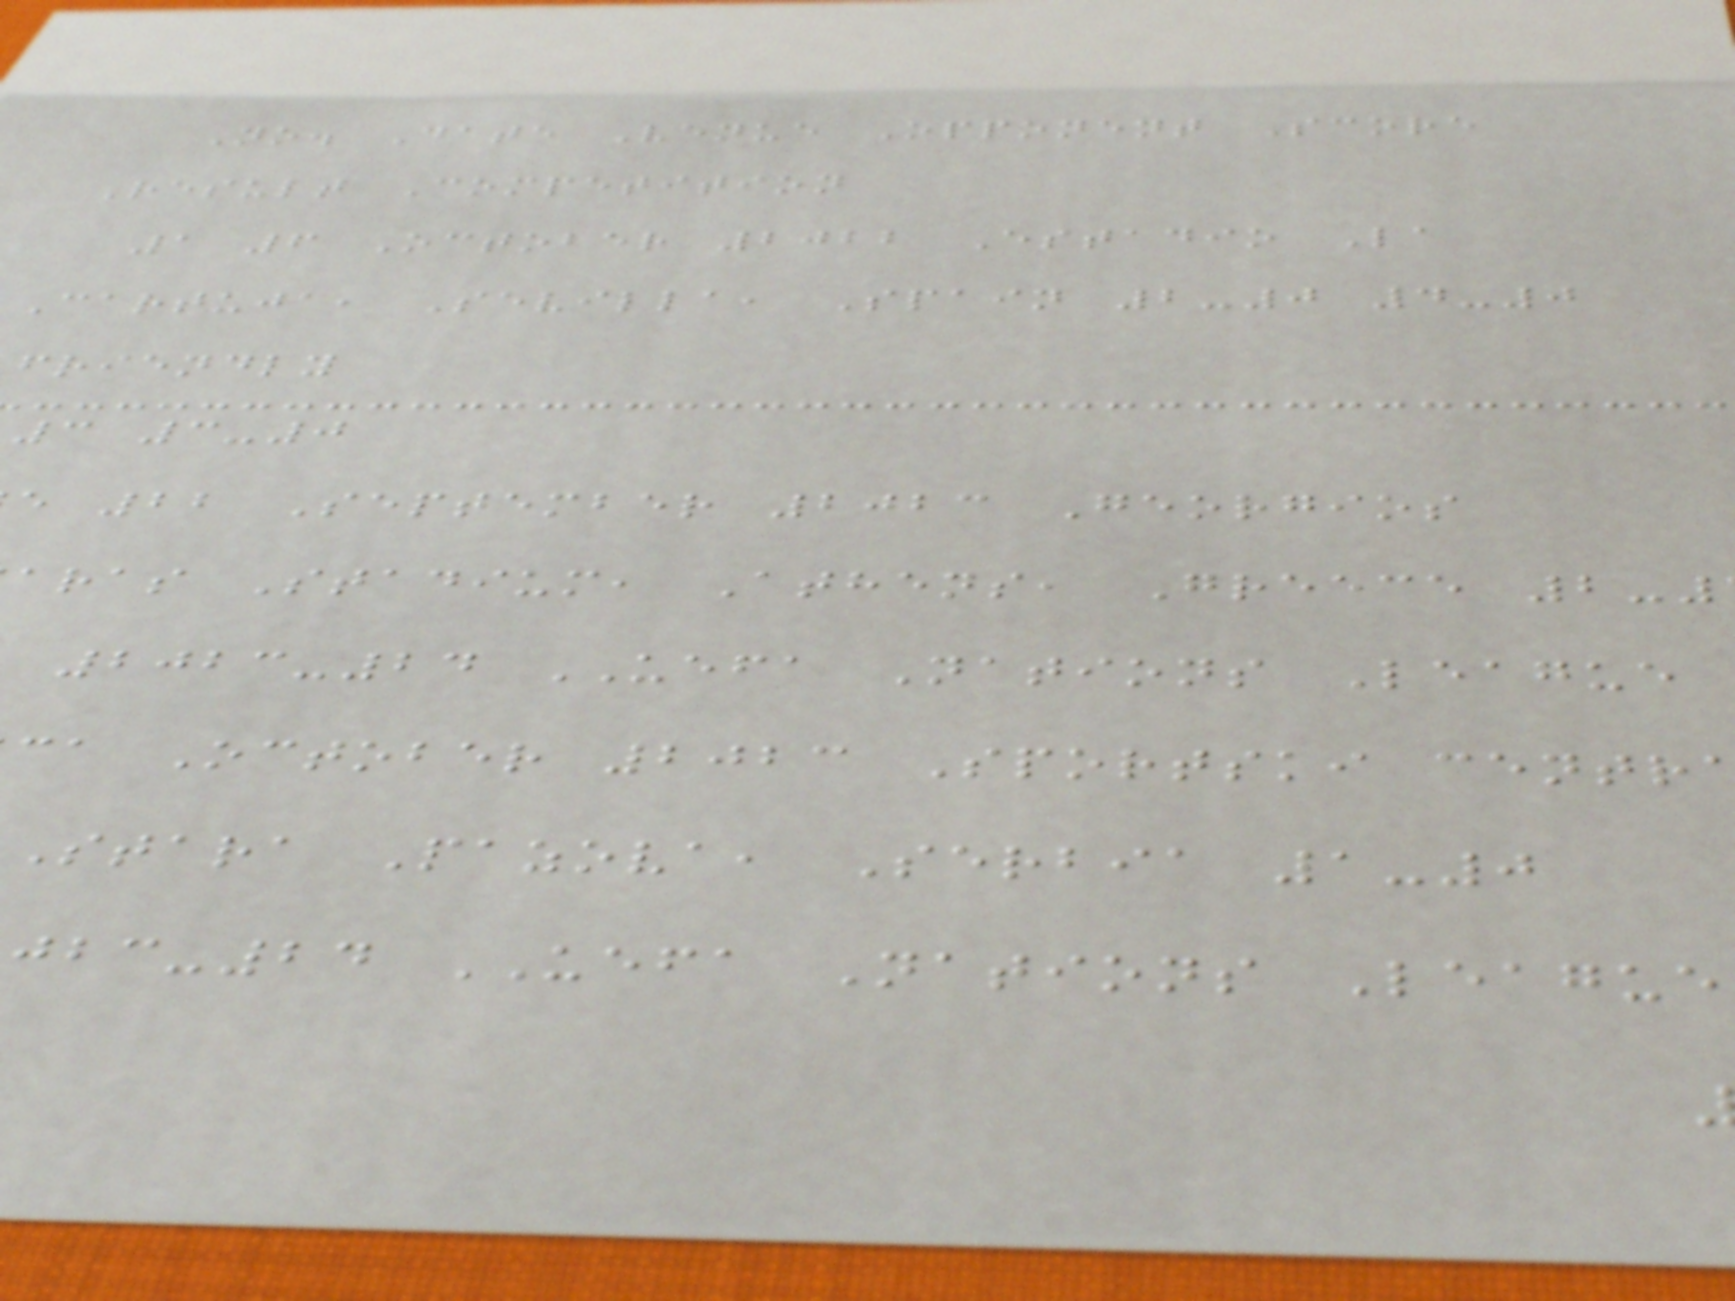No. Date Venue Opponent Score
Result Competition
1 6 October 2022 Estadio La
Cartuja, Sevilla, Spain 2-0 4-0
friendly
3 3-0
e 22 September 2023 Georgios
aras Stadium, Athens, Greece 2-
2023-24 UEFA Nations League
ca October 2023 Sportski centr
Stara Pazova, Serbia 1-0
-24 UEFA Nations League
